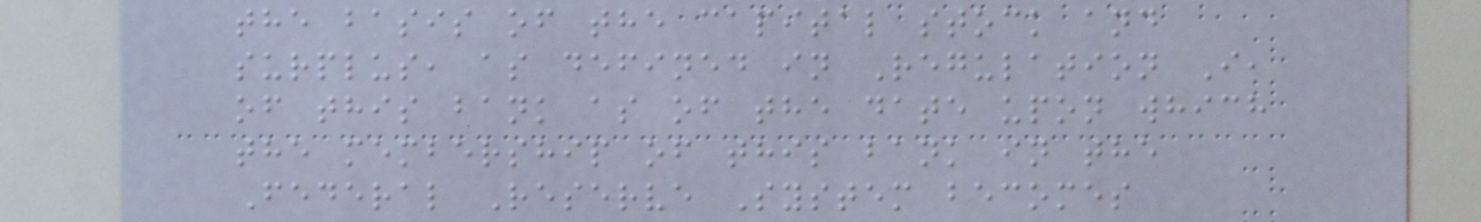the basis of the capital stock and
surplus, as defined in Regulation I,
of this bank as of the date upon which
the membership of this bank in the
Federal Reserve System becomes
